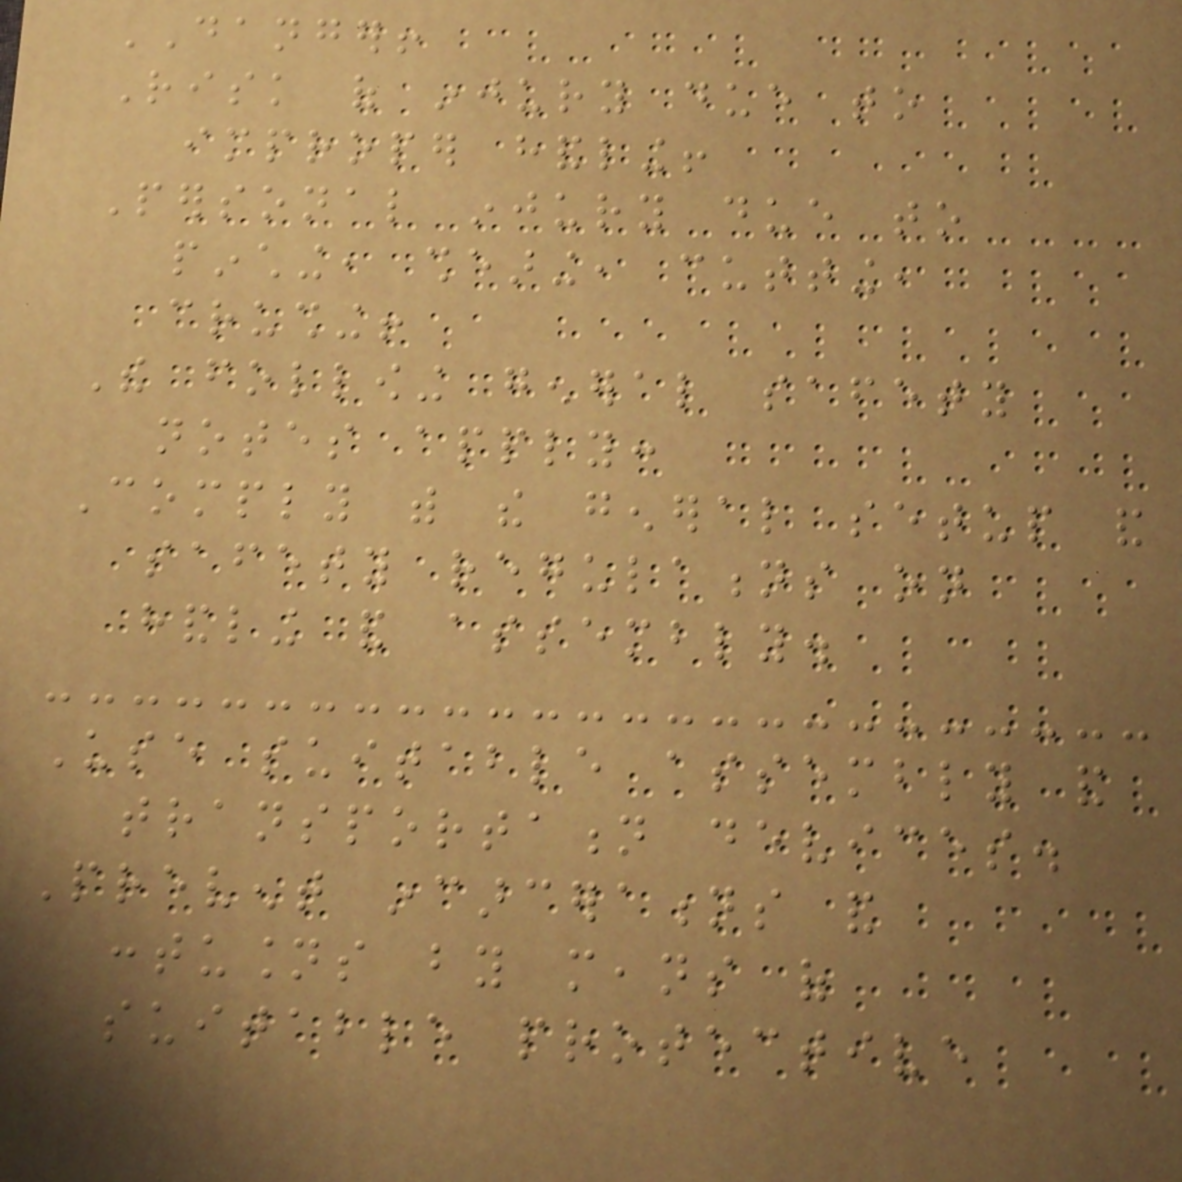DANGER!
Risk of injury due to
improper handling!
Personal injury due to
pinching, shearing, cutting,
crushing!
The following general safety
notes apply:
Comply with the general setup and
safety regulations on
handling and assembly.
Use suitable assembly and
transportation devices.
Prevent incarcerations and
contusions by means of
suitable protective
